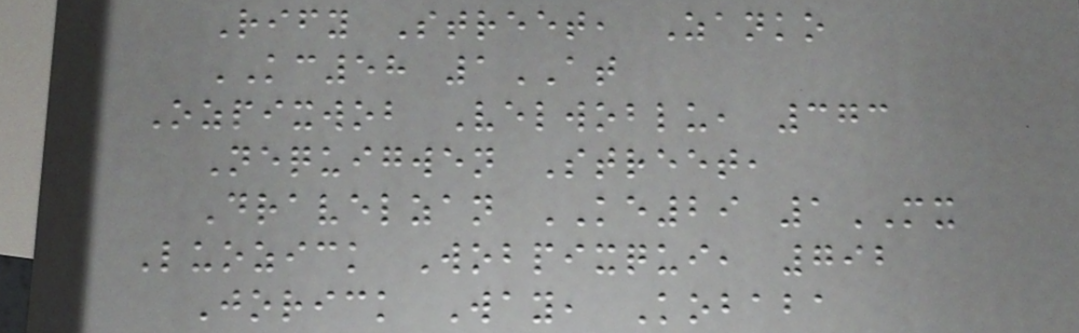Rify Street, Zanko
KC58 1AT
Ozpixwob Velwoblu, 373
Nequigwen Street,
Dravelzan KE29 1MX
Luozick Wobpixqui, 792
Jorick Way, Kobaba
